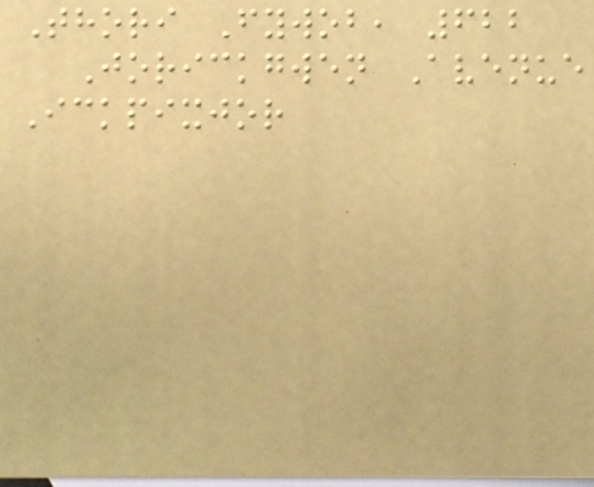Thori Fywob, 622
Jorickgwen Avenue
Ickpixjor
